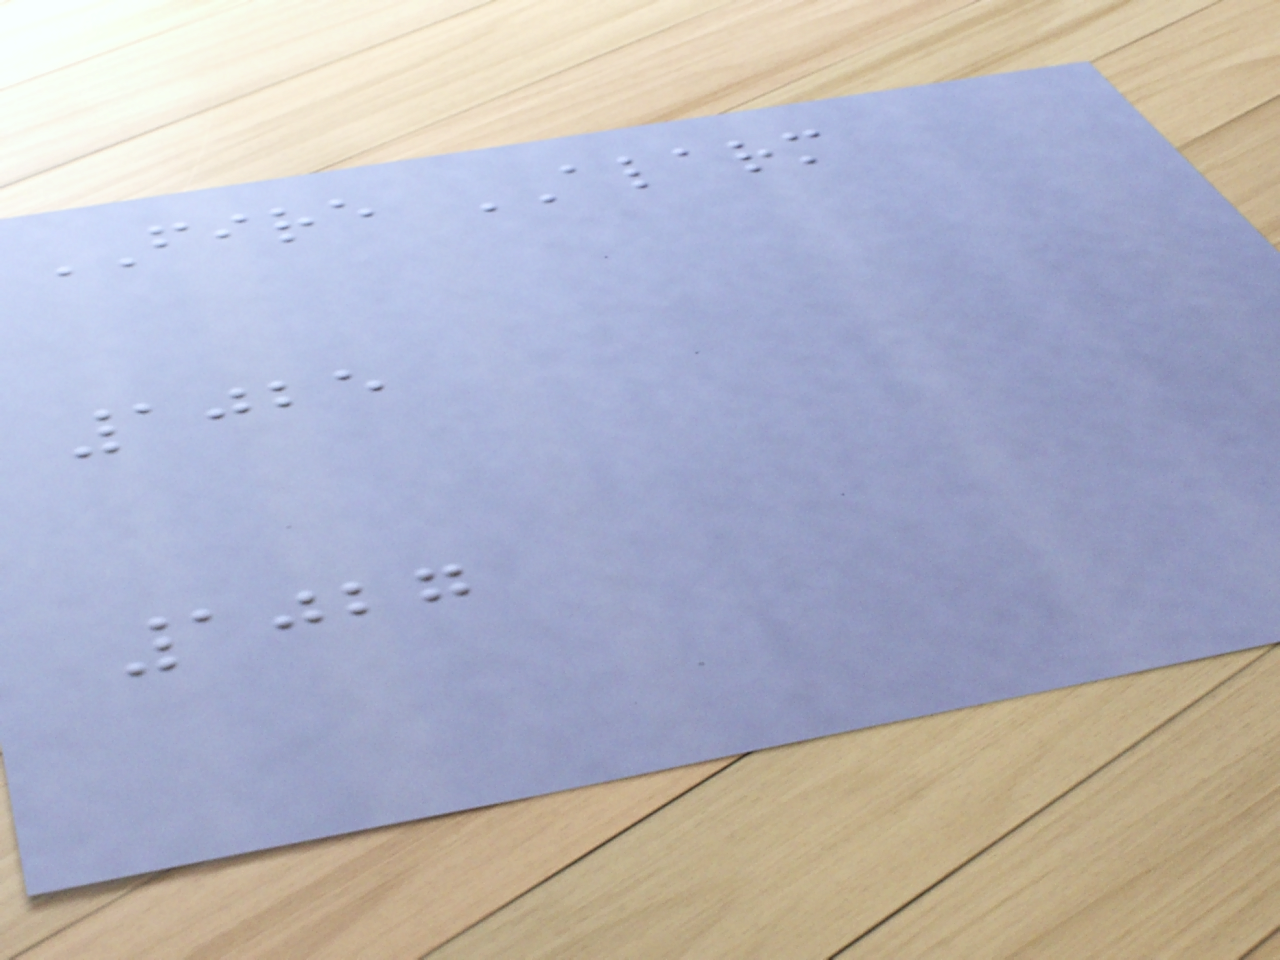FIRE ALARM
1025
1027
